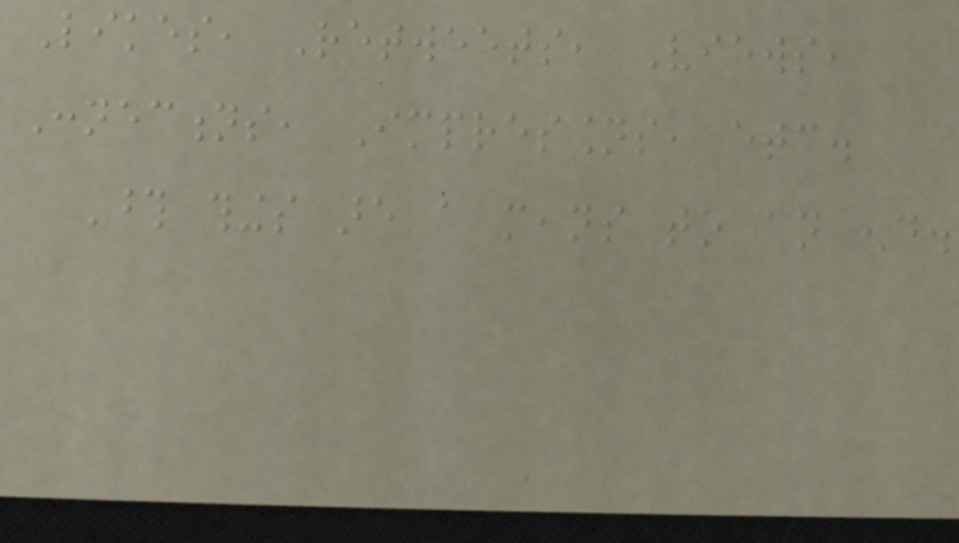Likes, Retweets, Views,
Connections, Impressions, etc.
Those things are a means to an end.
